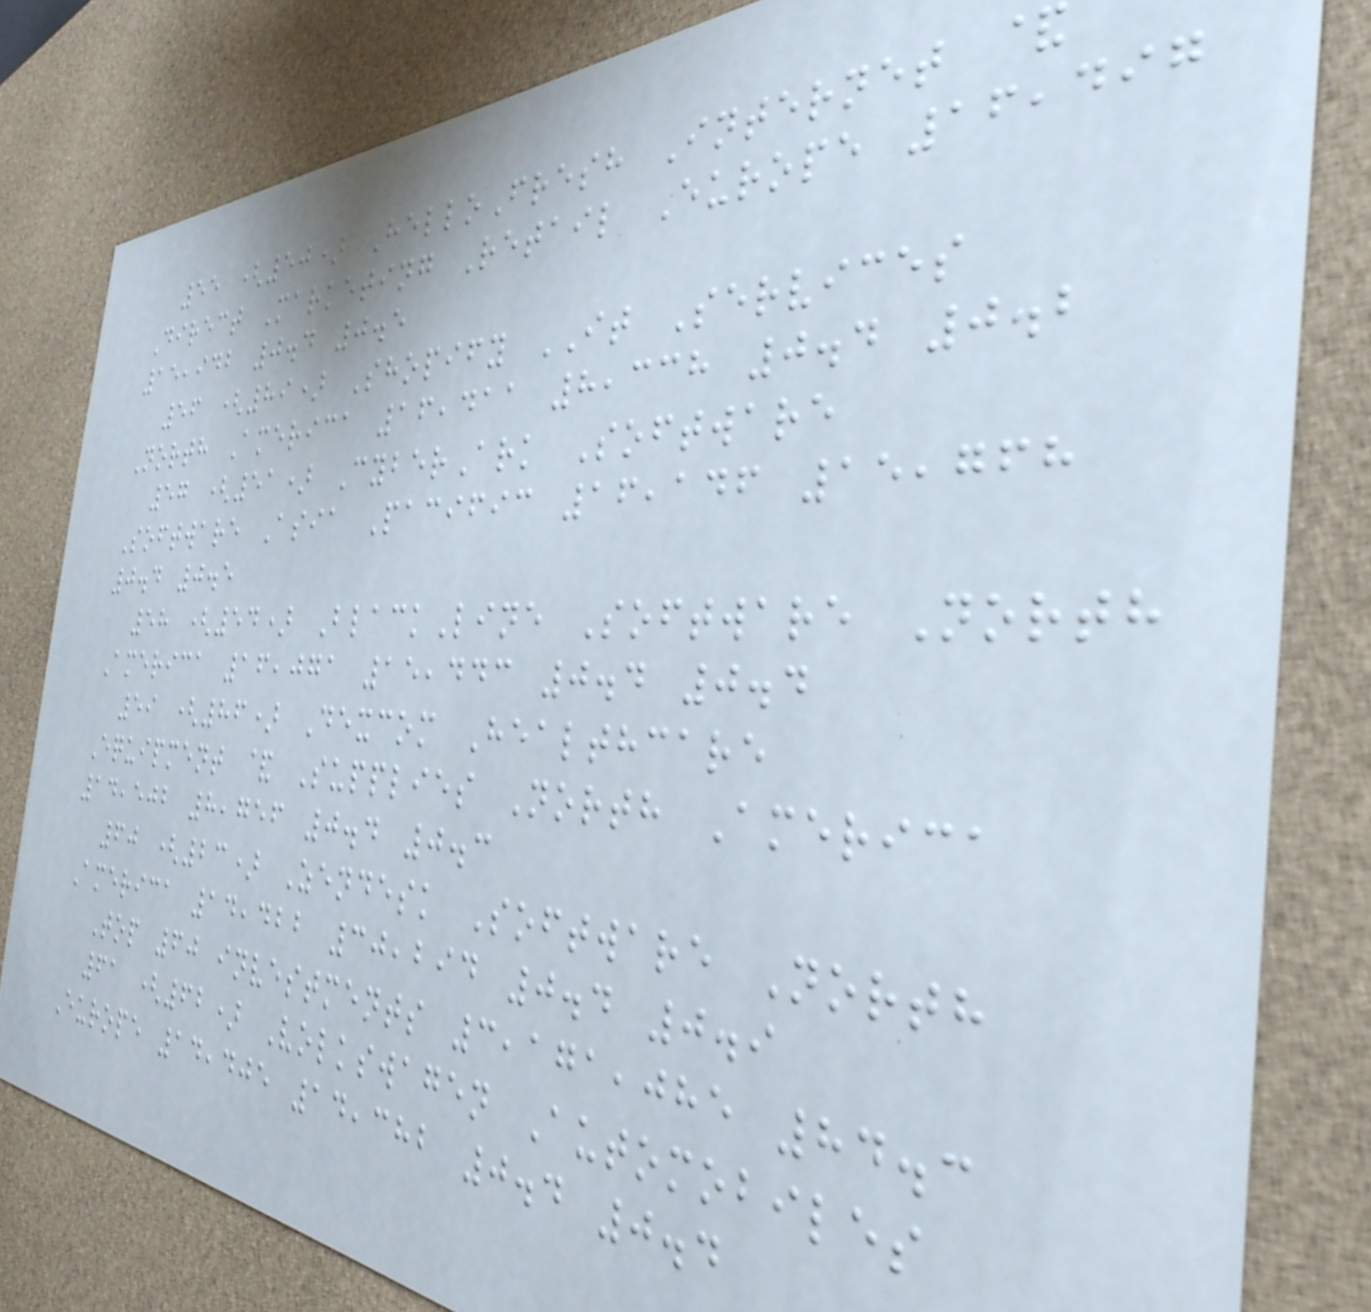55 (50) HelloFresh Internet &
Direct Marketing Retail Europe 16,497
15,942 0.4 0.5
56 (89) Shopify IT Services
North America 16,411 8,338 0.4 0.2
57 (51) CyberArk Software
Software Asia Pacific 16,146 15,768
0.4 0.5
58 (54) BlackLine Software North
America 16,071 15,443 0.4 0.4
59 (86) Dexcom Healthcare
Equipment & Supplies North America
14,502 8,756 0.4 0.3
60 (23) Zendesk Software North
America 14,422 30,294 0.4 0.9
Top 60 investments 3,171,085 84.3
61 (62) Volkswagen Automobiles
Europe 14,405 14,382 0.4 0.4
